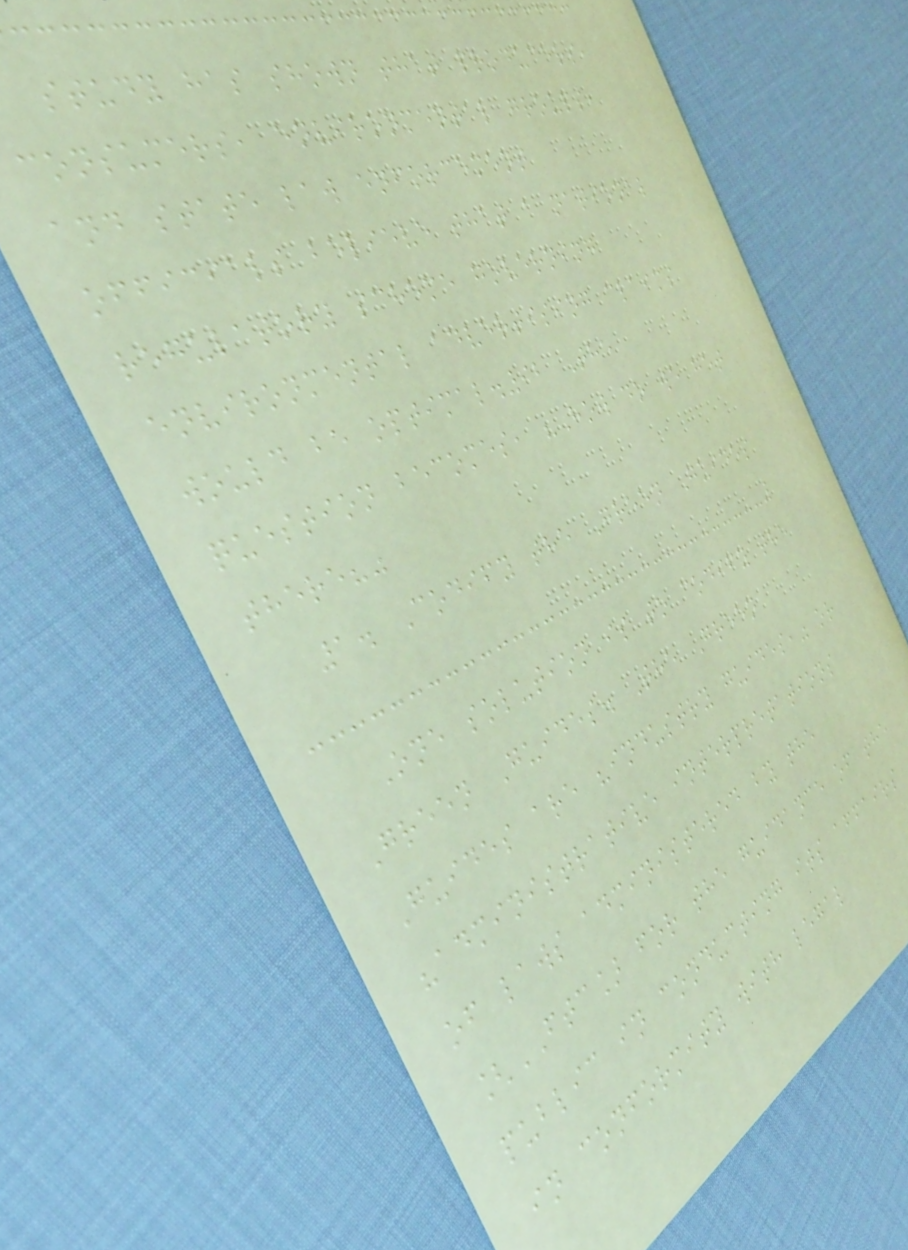study has shown that producers,
consumers, environmental groups,
and state law enforcement
officials believe that a national
regulatory scheme governing
environmental advertising claims
would be optimal.92 The
question becomes, "How do we get
there?"
1. Codify the Green Guides
One solution is to codify the
Green Guides. The Green
Guides are "industry guides," or
"administrative interpretations
of laws administered by the
[FTC] for the guidance of the
public in conducting its affairs
in conformity with legal
